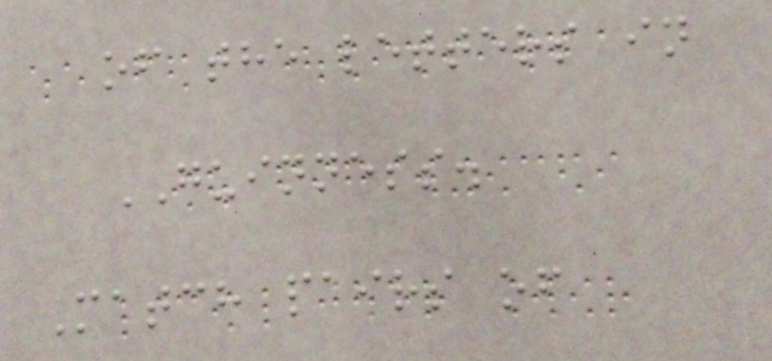of the letters in
GUINNESS.
Match pairs of
